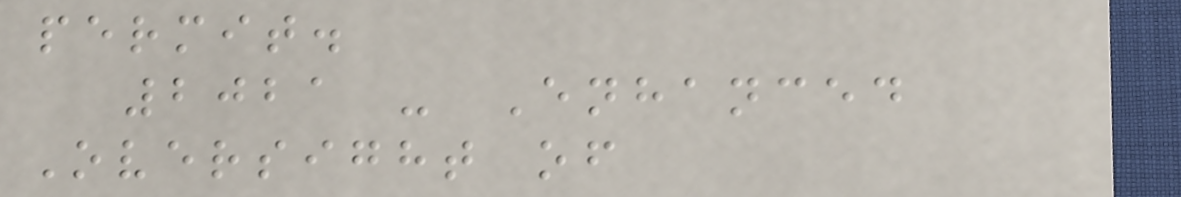permit.
2021 - Enhanced
Oversight of
